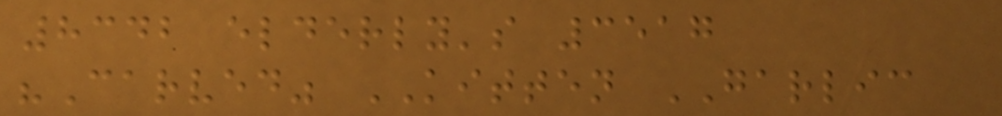8342 elderly's 3517
"Carved" KITTEN GARLIC
